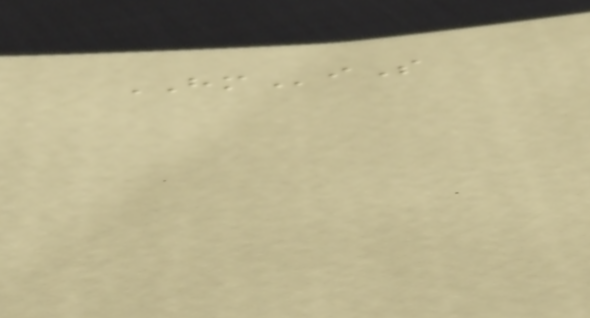HMiS
